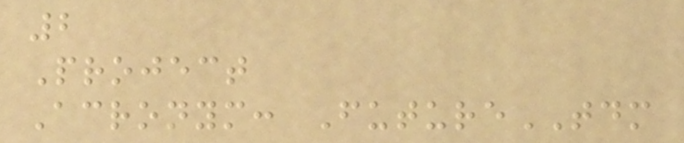2
Project
Acronym: FutureTDM
